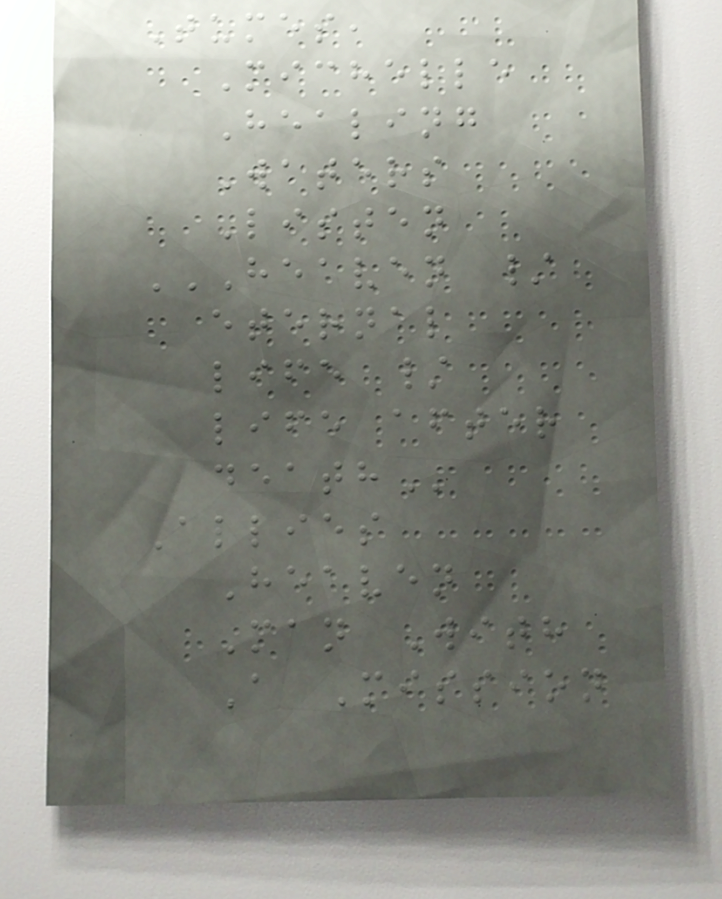Tumes,
Michelle
Healing
Waters
Listen
HEAVEN /
ETERNAL
LIFE /
LIFE AFTER
DEATH
Allies
Heaven
Man With
A Mission
